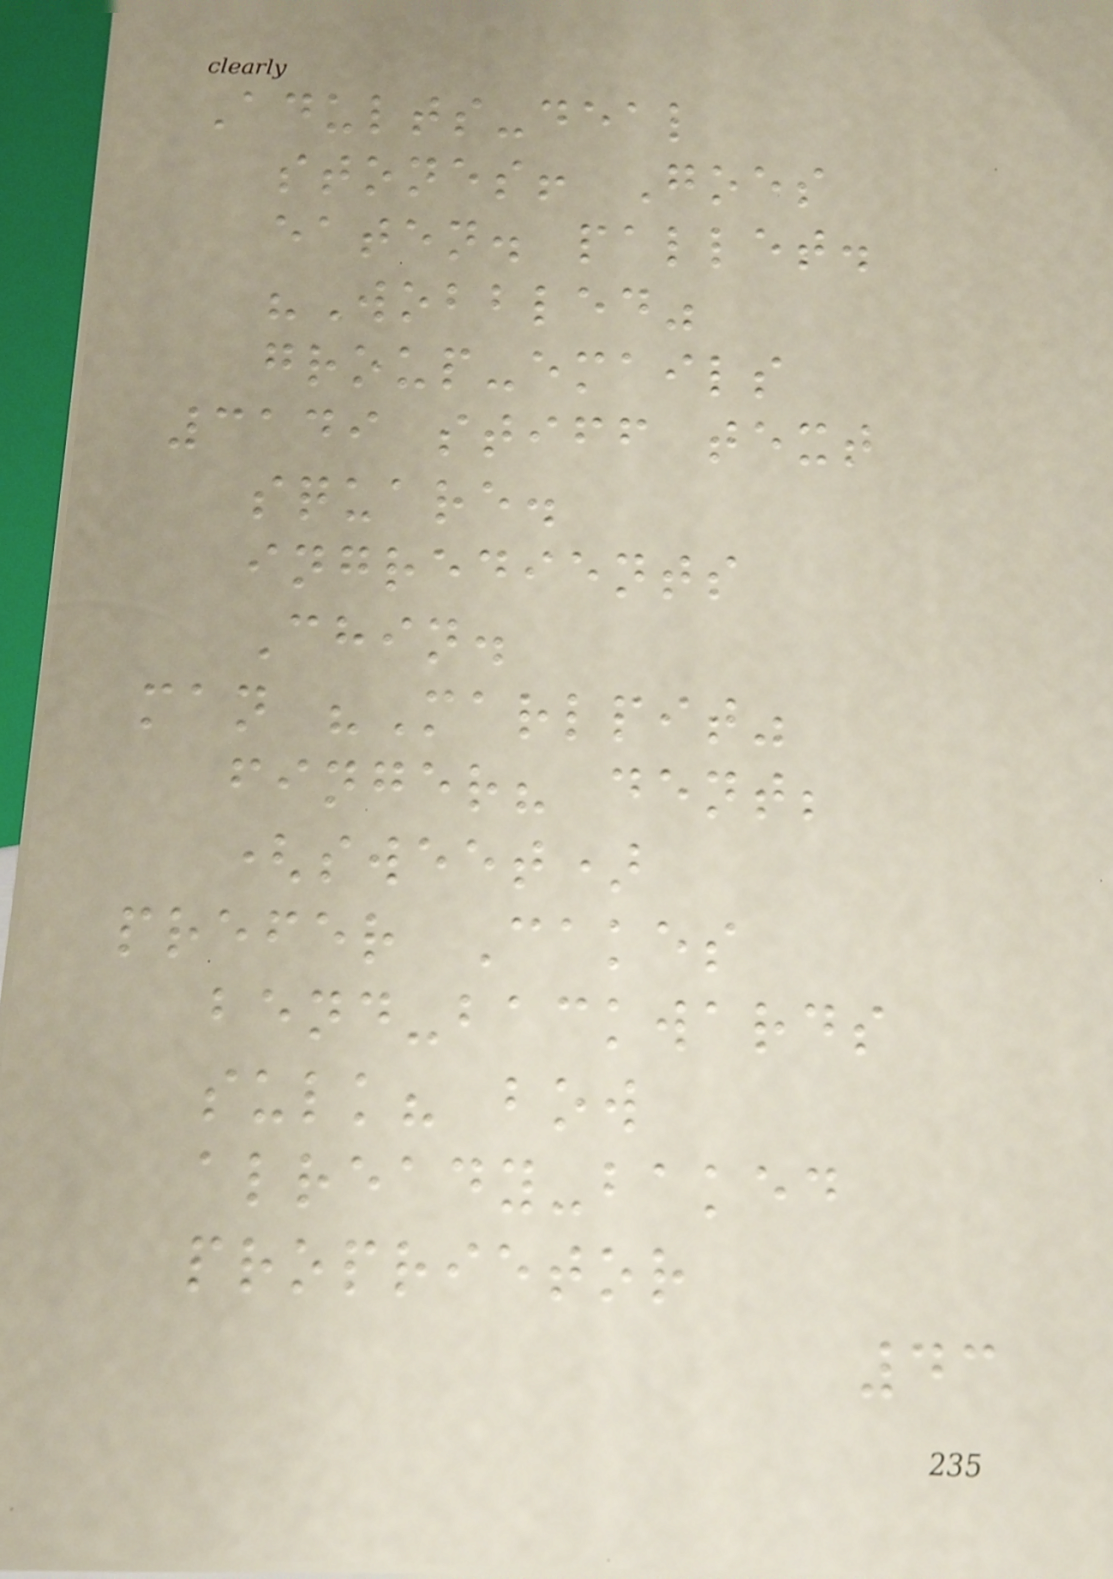Adults-deal
stones! Goes
eaten. pallet.
"Wobbled"
group-emails
3149 stiff text
square.
ingredients
Chin.
man "Marlpit"
finger? dent;
(sweet)
prefer Cakes
bend-backwards
sulk? bow
already-baked
proprietor
43
